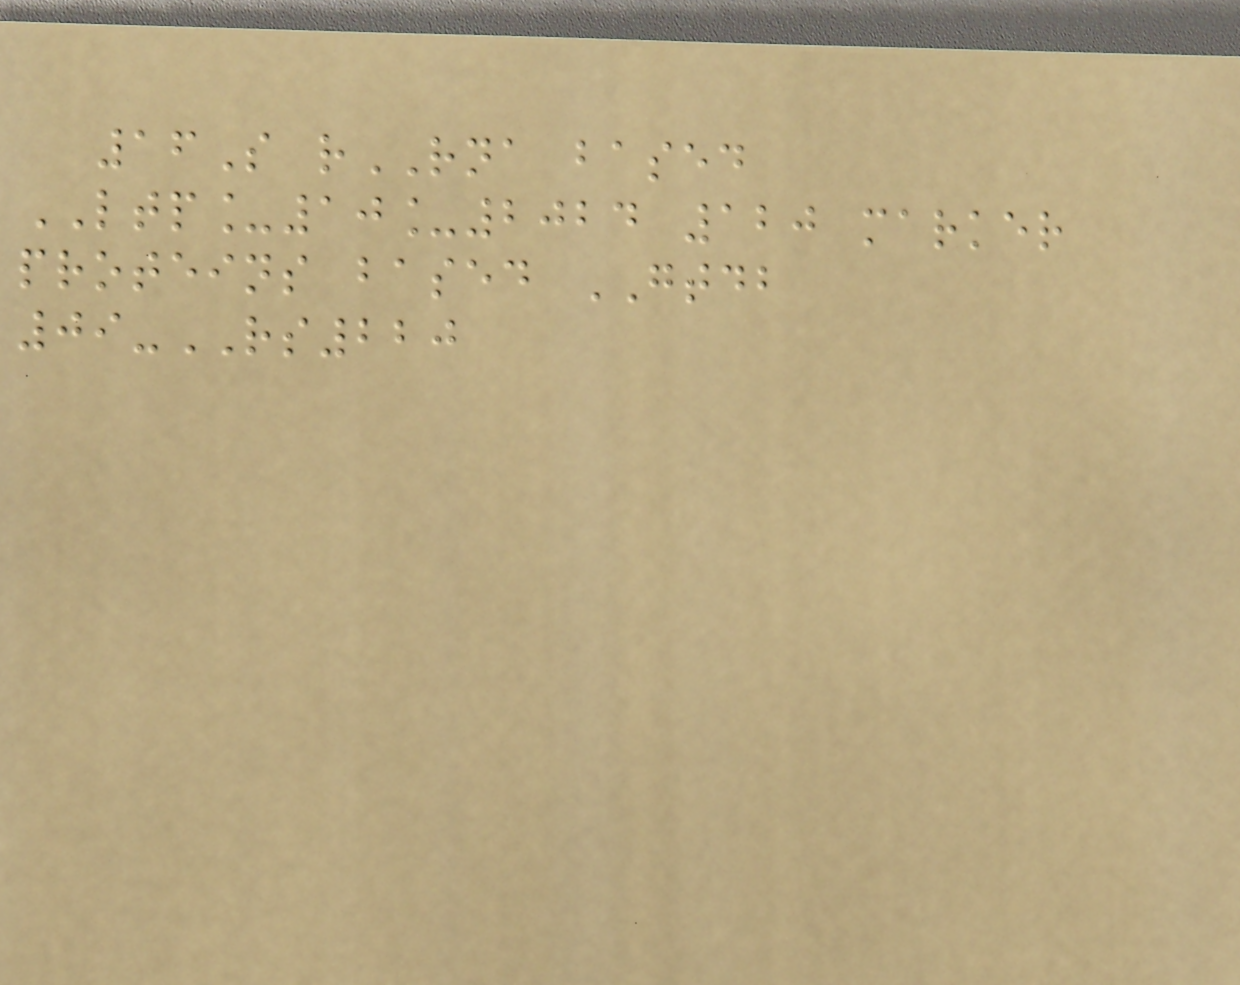16S rRNA based
LTP_10_2024 120 marker
proteins based GTDB
09-RS220
